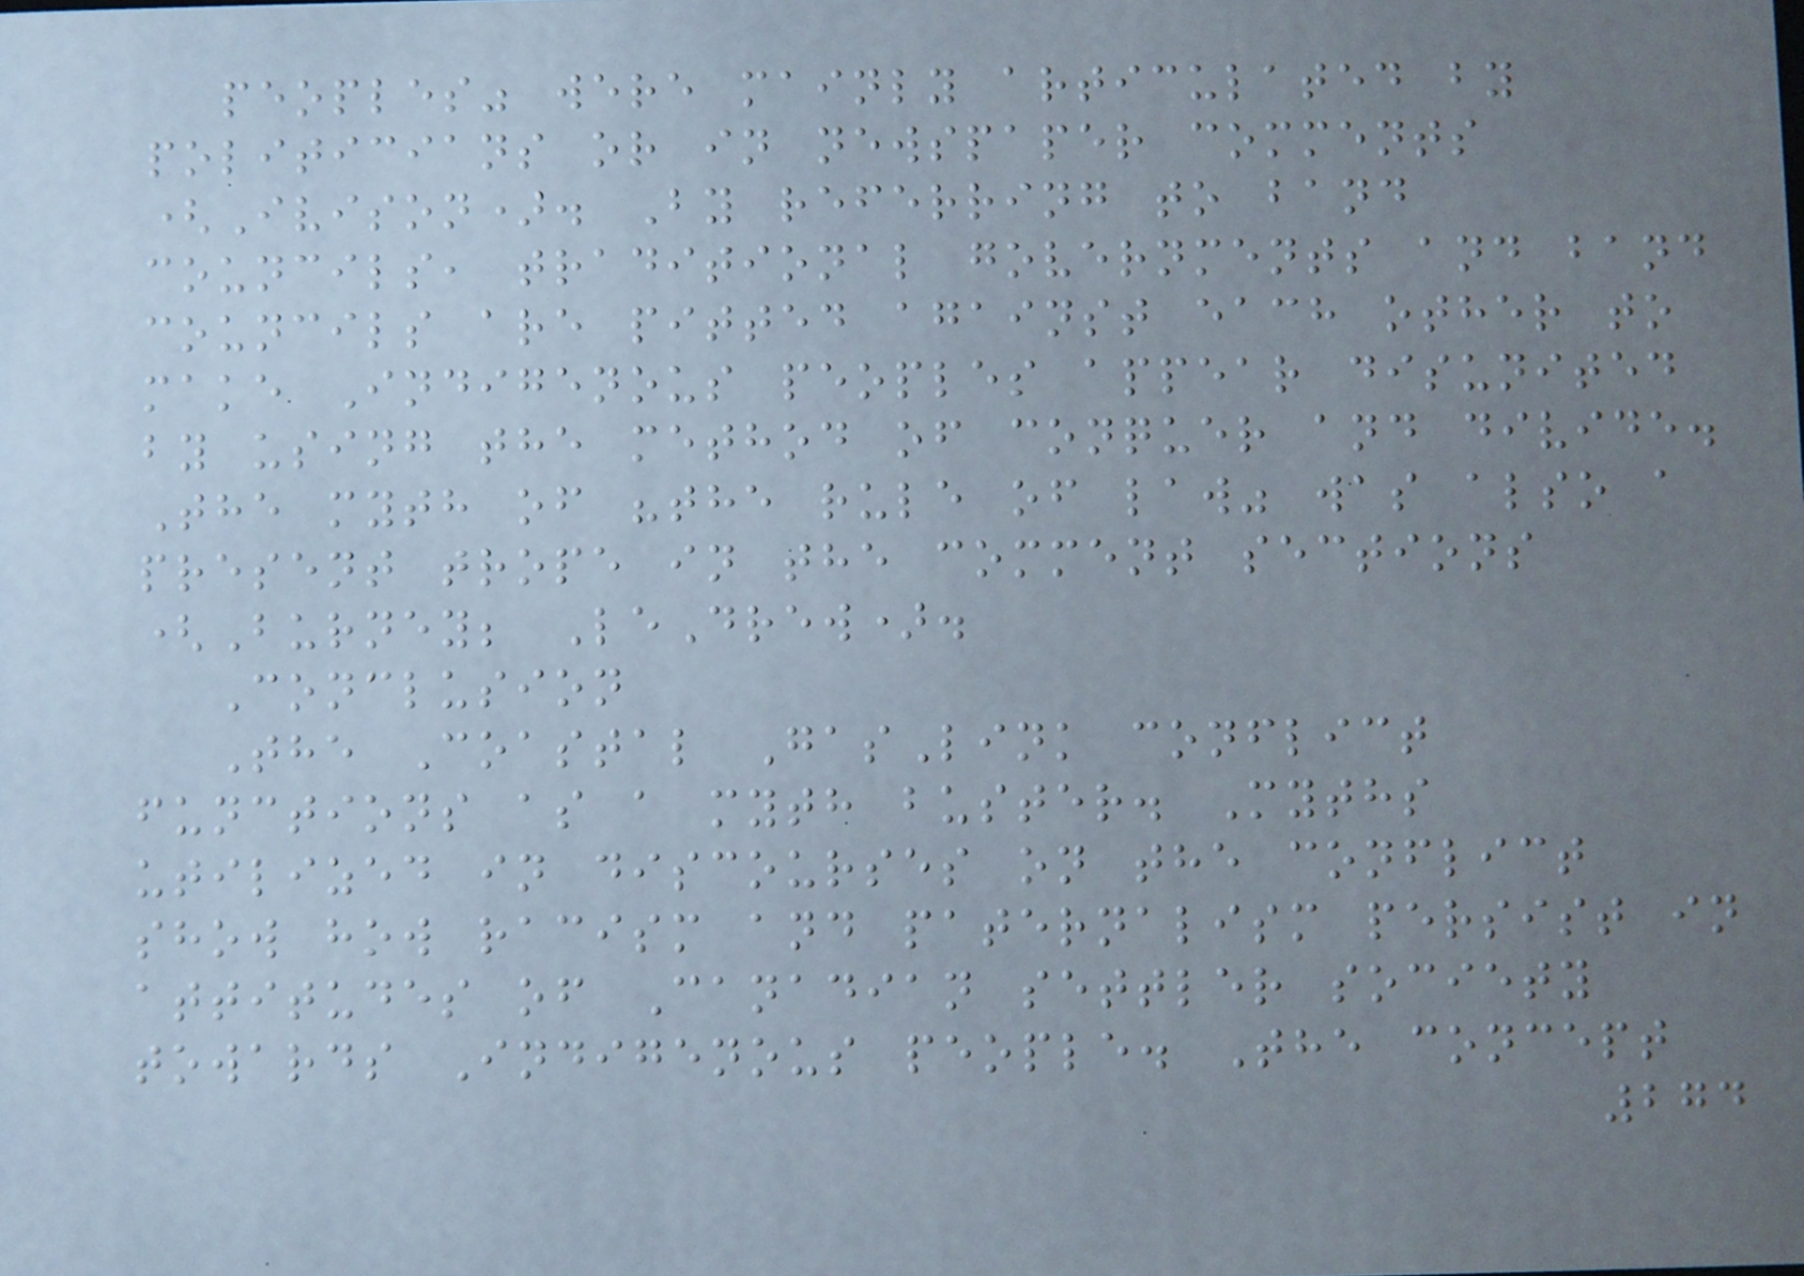peoples" were mainly articulated by
politicians or in newspaper comments
(Ivison). By referring to band
councils, traditional governments and band
councils are pitted against each other to
make Indigenous peoples appear disunited
by using the method of conquer and divide.
The myth of "the rule of law" was also a
present trope in the comment sections
(Burney; LeDrew).
Conclusion
The Coastal GasLink conflict
functions as a myth buster. Myths
utilized in discourses on the conflict
show how racism and paternalism persist in
attitudes of Canadian settler society
towards Indigenous people. The concept
274
